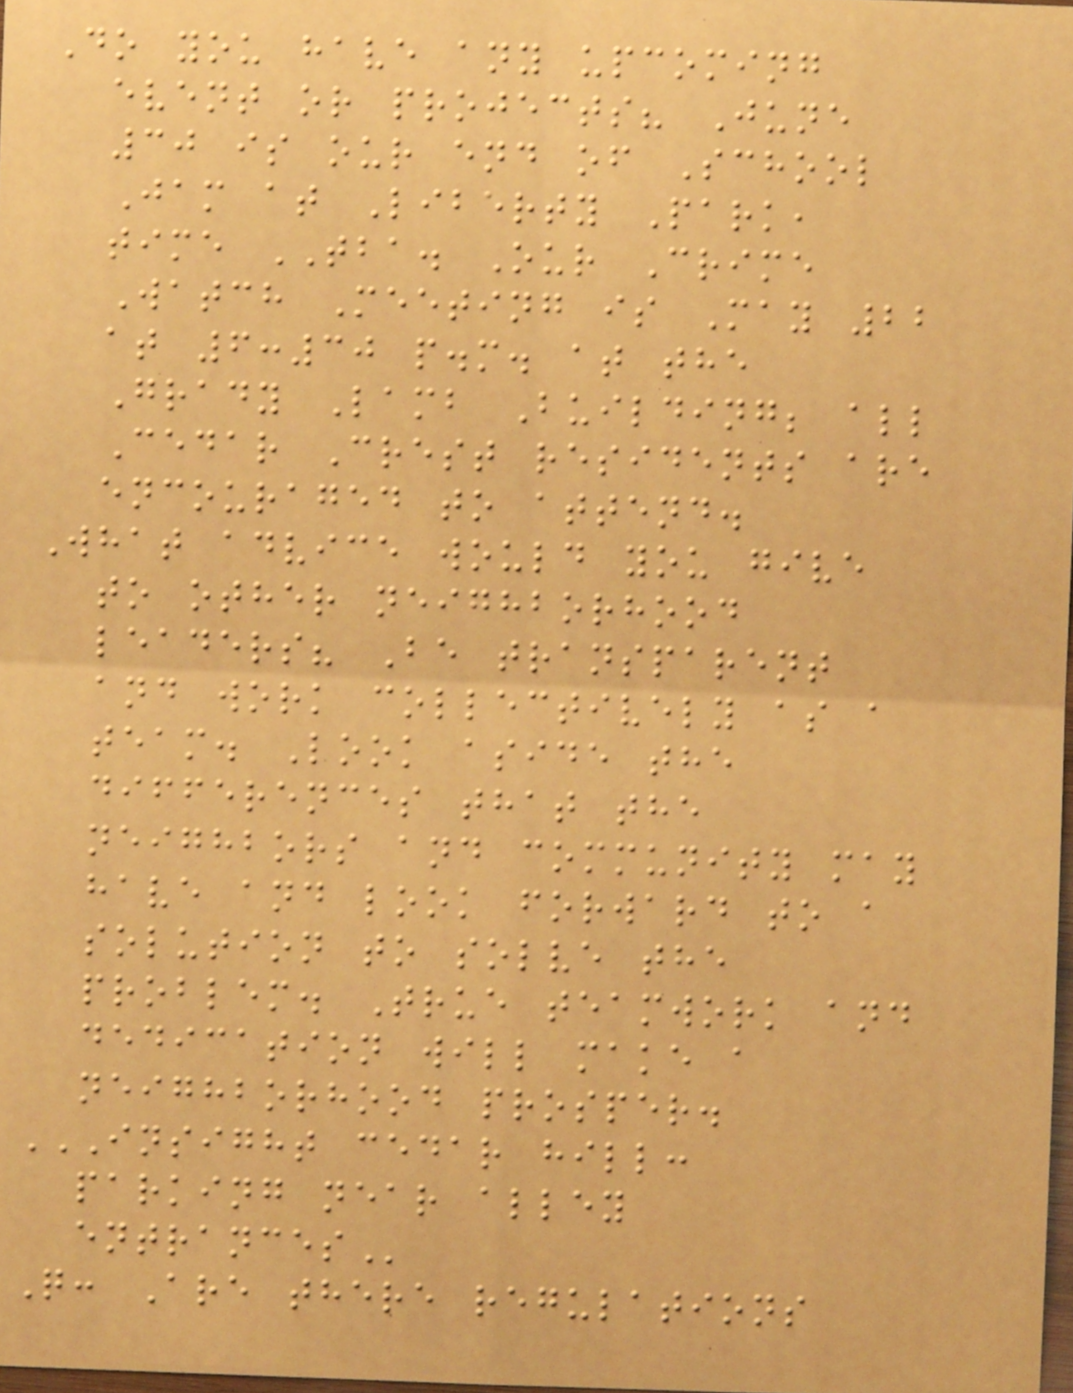Do you have any upcoming
event or projects? June
30 is our end of School
Jam at Liberty Park,
time TBA. Our Crime
Watch Meeting is May 22
at 6:30 p.m. at the
Grady Lamb Building; all
Cedar Crest residents are
encouraged to attend.
What advice would you give
to other neighborhood
leaders? Be transparent
and work collectively as a
team. Look aside the
differences that the
neighbors and community may
have and look forward to a
solution to solve the
problem. True teamwork and
dedication will make a
neighborhood prosper.
INSIGHT CEDAR HILL:
PARKING NEAR ALLEY
ENTRANCES
Q: Are there regulations
